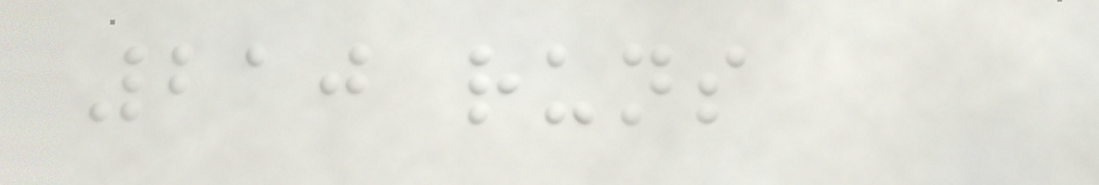210 runs
